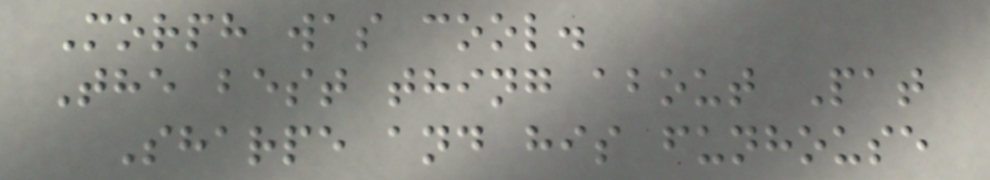Morph was cool.
The best thing about Pat
Sharpe and his funhouse
